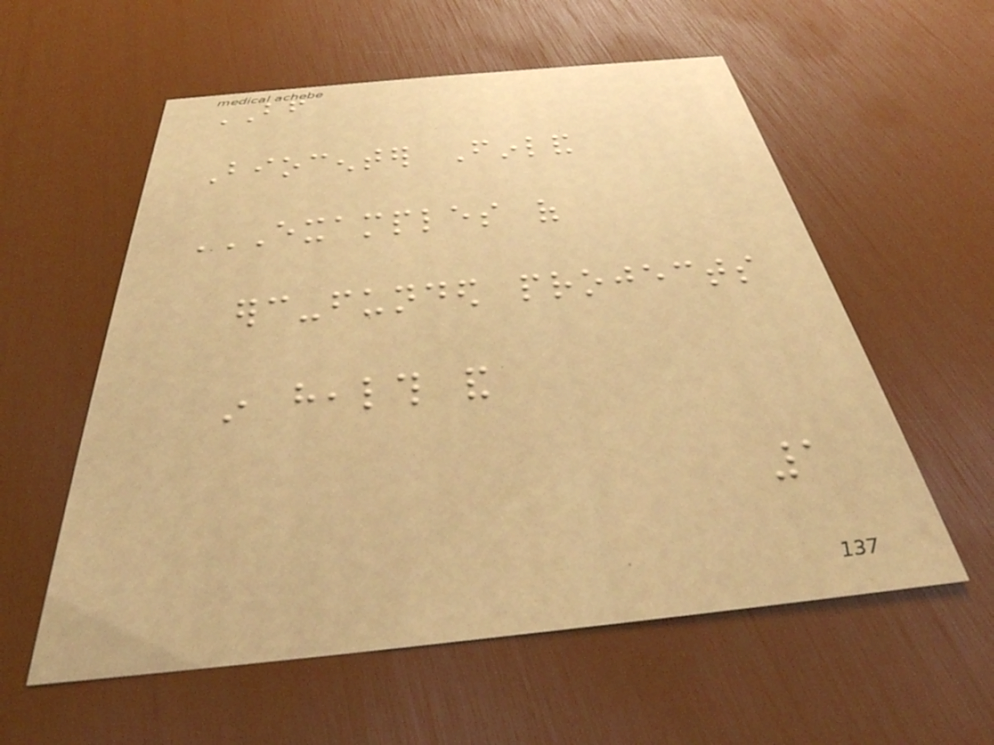BF
Biocenter Finland
EXAMPLES OF
ERC-FUNDED PROJECTS
IN HEALTH AND
1
